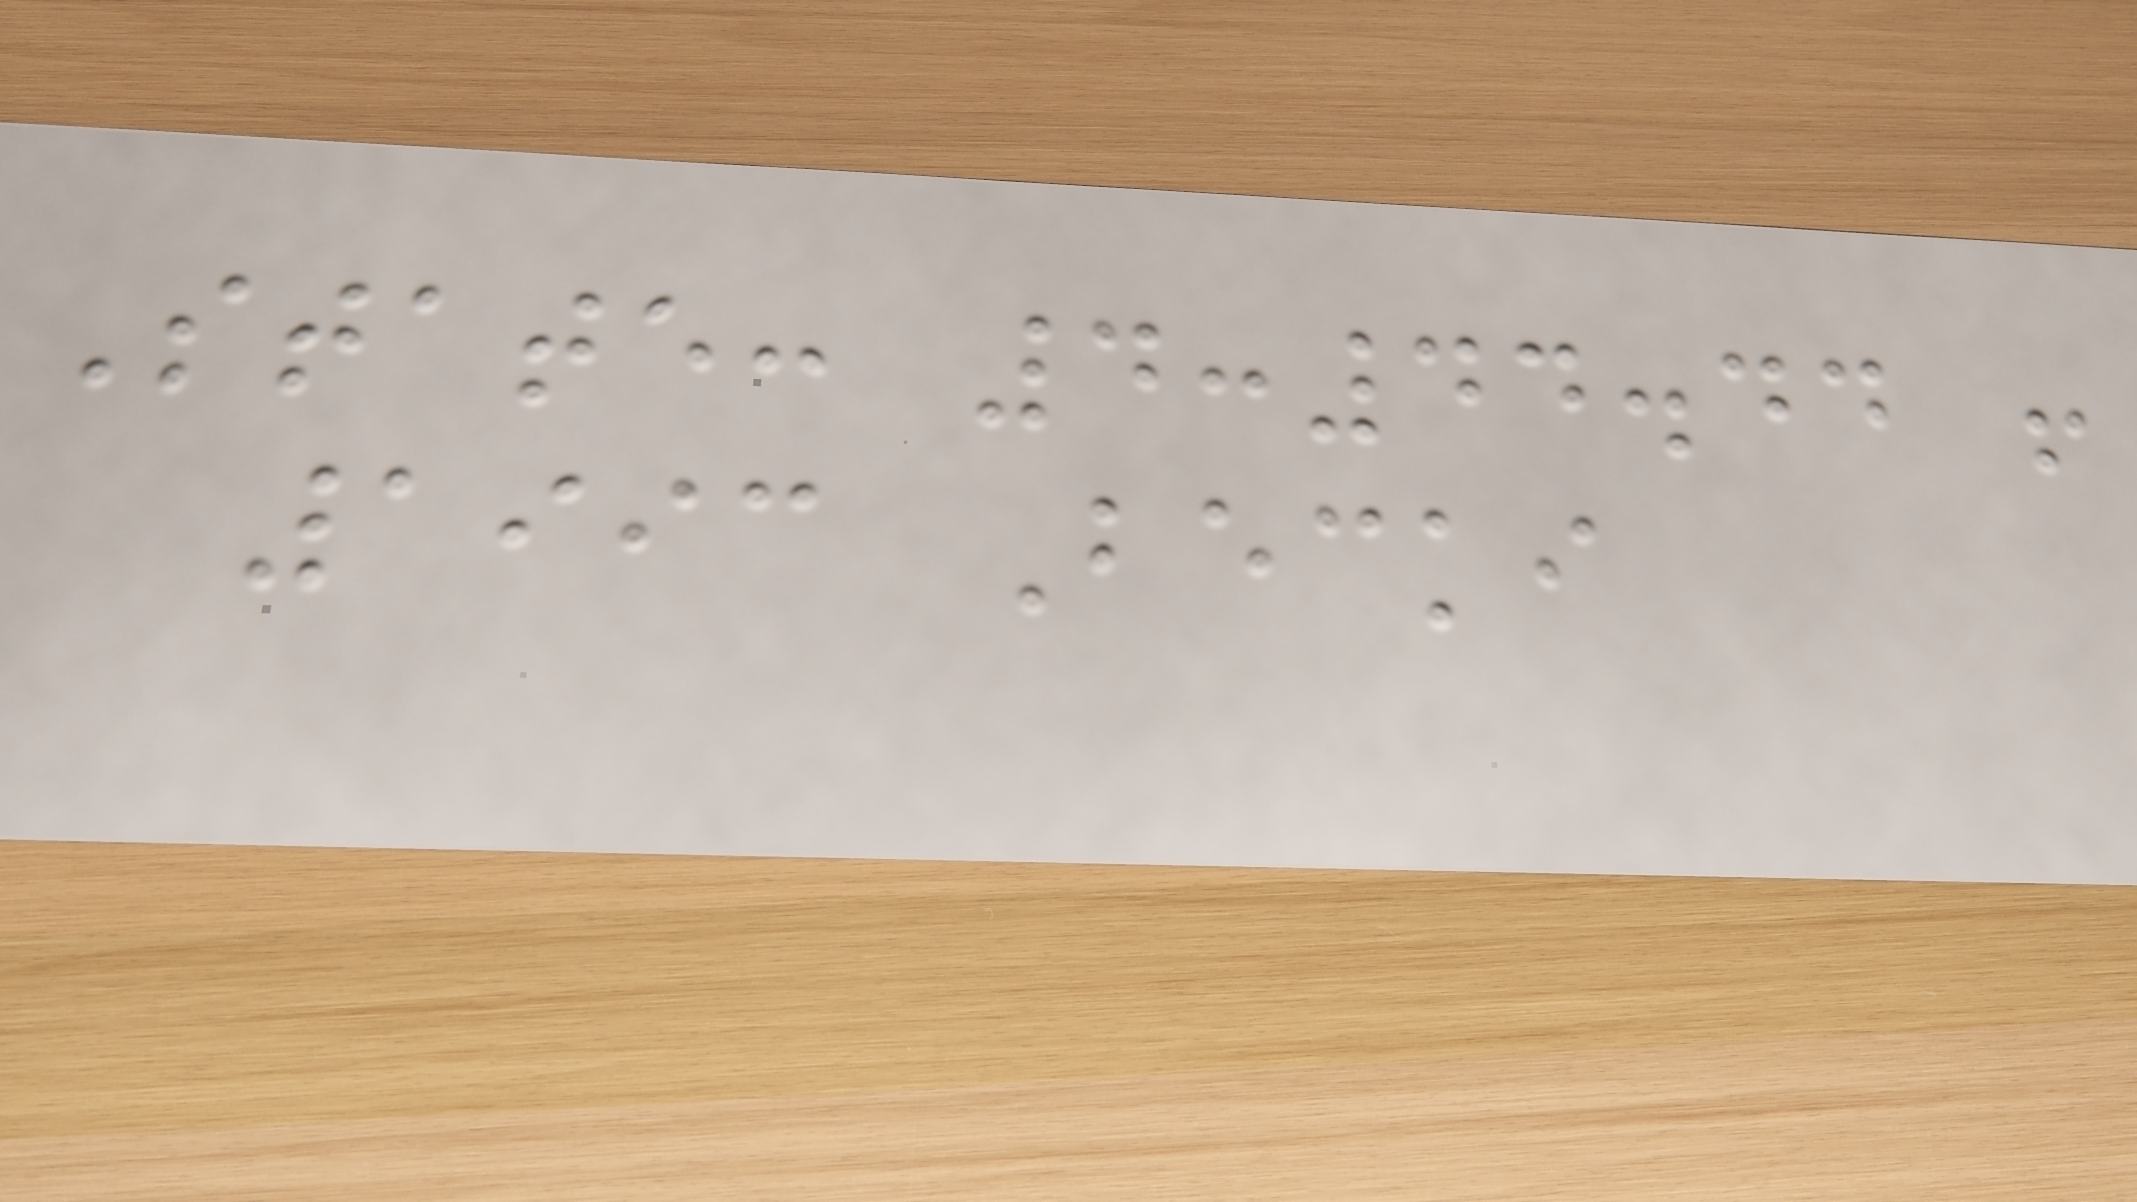State: 4:44.44 !
1993 Becki
